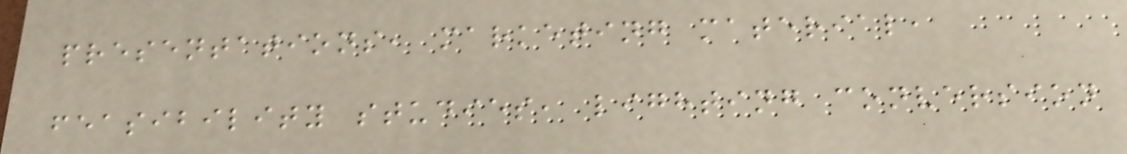presentations, marketing material,
feasibility studies, lighting conversion
